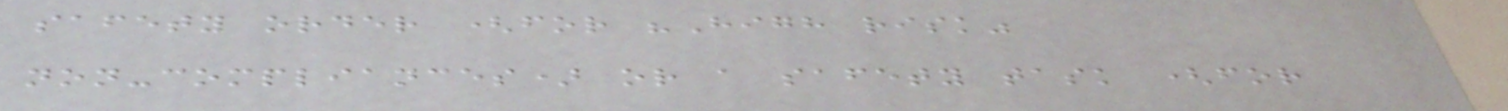safety order (for "High risk"
non-compliances) or a safety task (for
